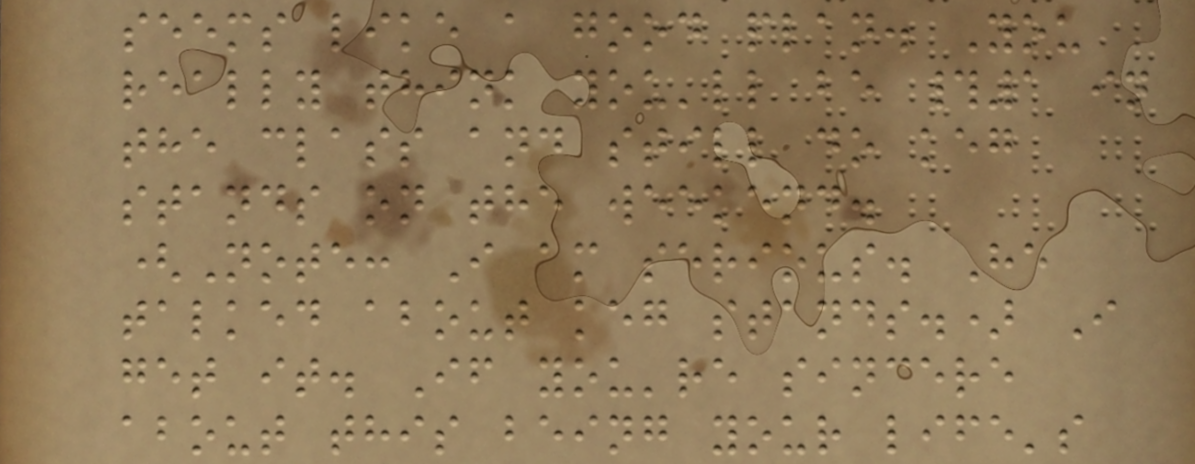seems like a good plan. You
really think you'll be #1 in
the class and still do keg
stands on the weekend.
(Note: I am serious. He
talked about keg stands.) I
get it. If you're sincere
about this being your life's
